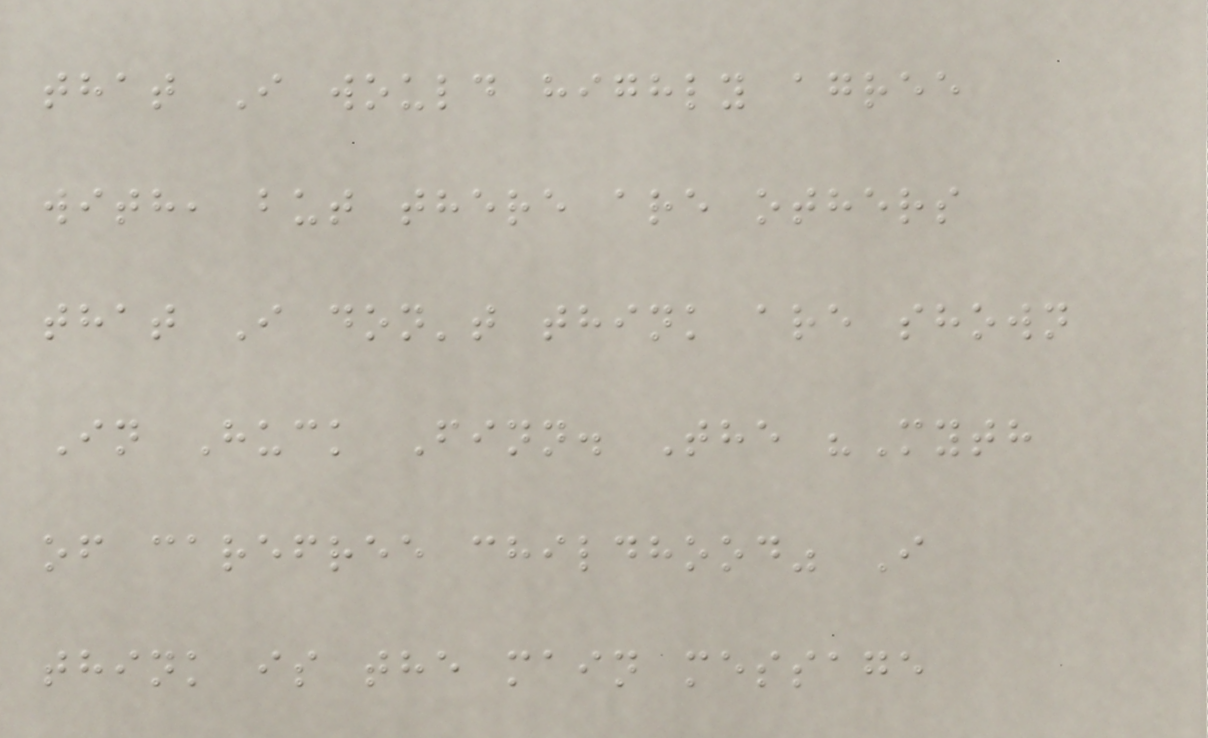that I would highly agree
with, but there are others
that I don't think are shown
In Huck Finn. The "Myth
of carefree childhood" I
think is the main message
